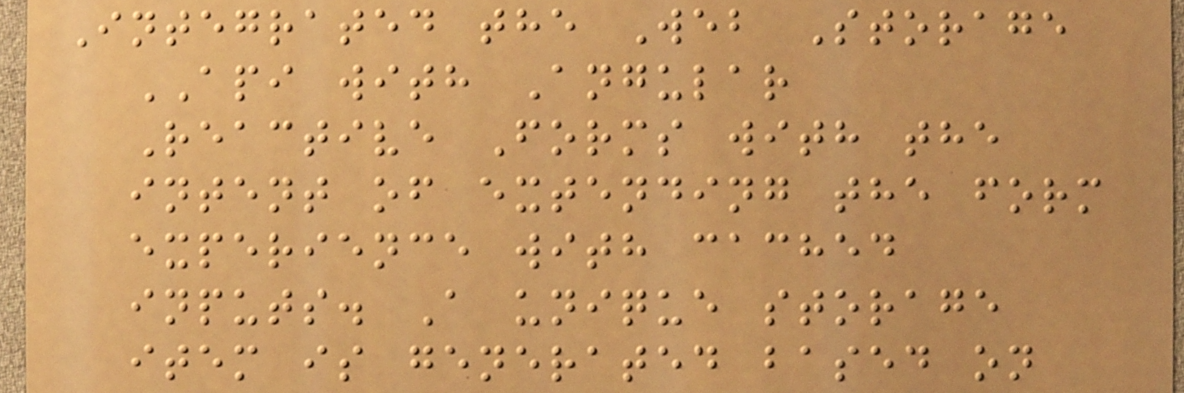Integrated the Web Storage
API with Angular
Reactive Forms with the
intent of extending the form
experience with cached
inputs. A unique storage
item is generated based on
